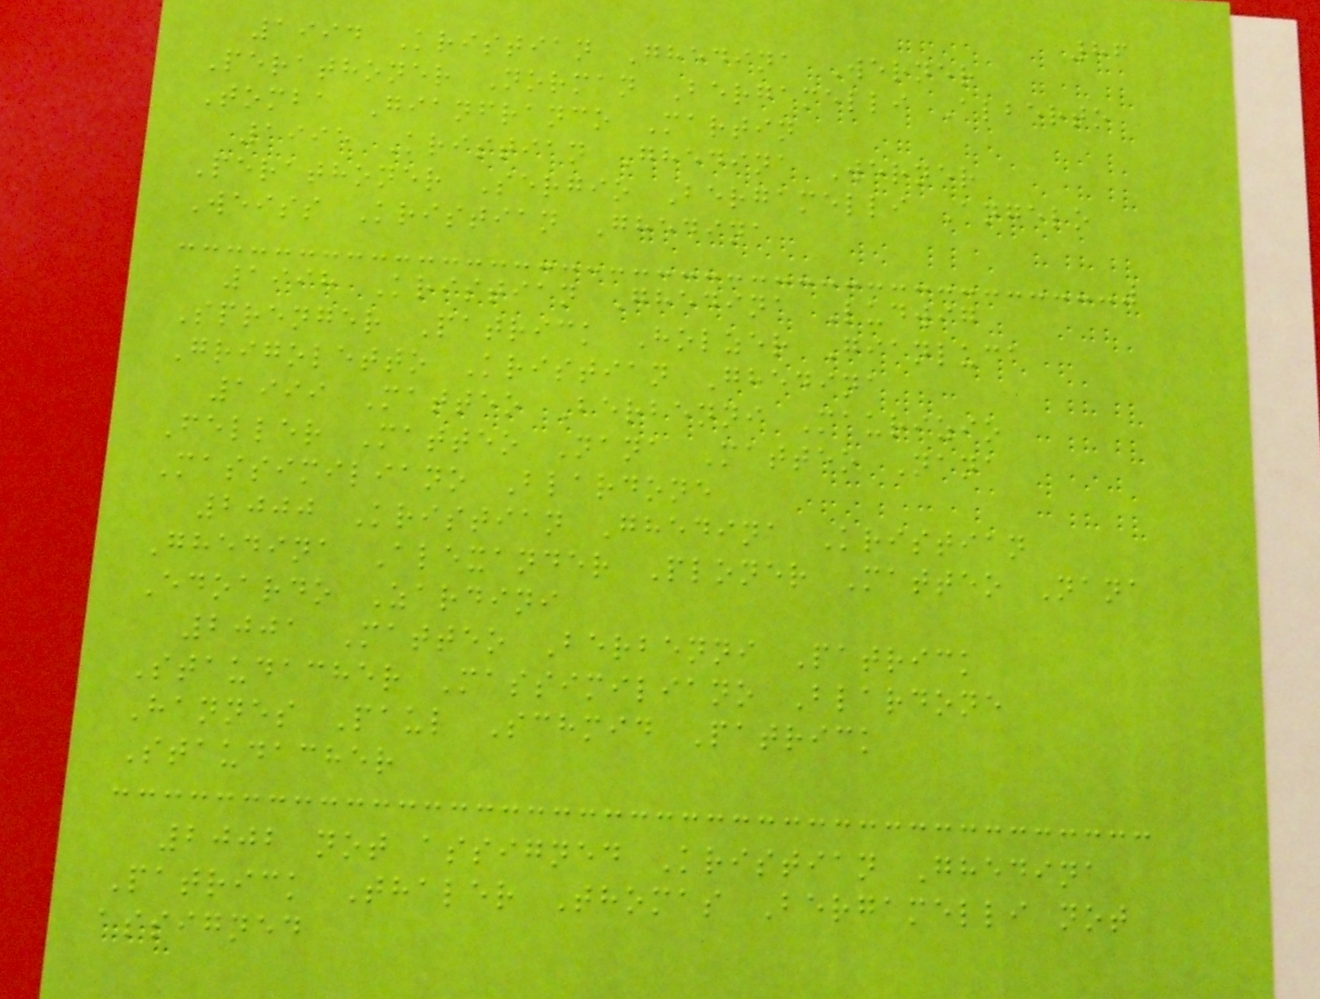86
1994 Kristian Ghedina Werner
Perathoner Norman Bergamelli Alberto
Tomba Gianfranco Martin
1995 Kristian Ghedina Werner
Perathoner Sergio Bergamelli Angelo
Weiss Kristian Ghedina
1998 Kristian Ghedina Ludwig
Sprenger Patrick Holzer Gianluca
Grigoletto Kristian Ghedina
1999 Matteo Berbenni Maurizio
Feller Matteo Nana Matteo Nana
Massimiliano Blardone
2000 Kristian Ghedina Kristian
Ghedina Alexander Ploner Matteo Nana
Edoardo Zardini
2001 Matteo Berbenni Patrick
Staudacher Massimiliano Blardone
Hannes Paul Schmid Patrick
Staudacher
2002 not assigned Kristian Ghedina
Patrick Thaler Thomas Bergamelli not
assigned
